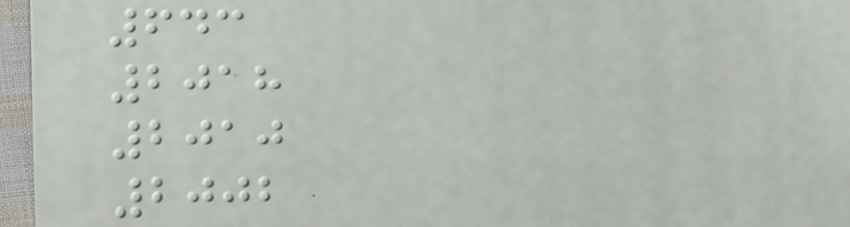643
2018
2010
2002
